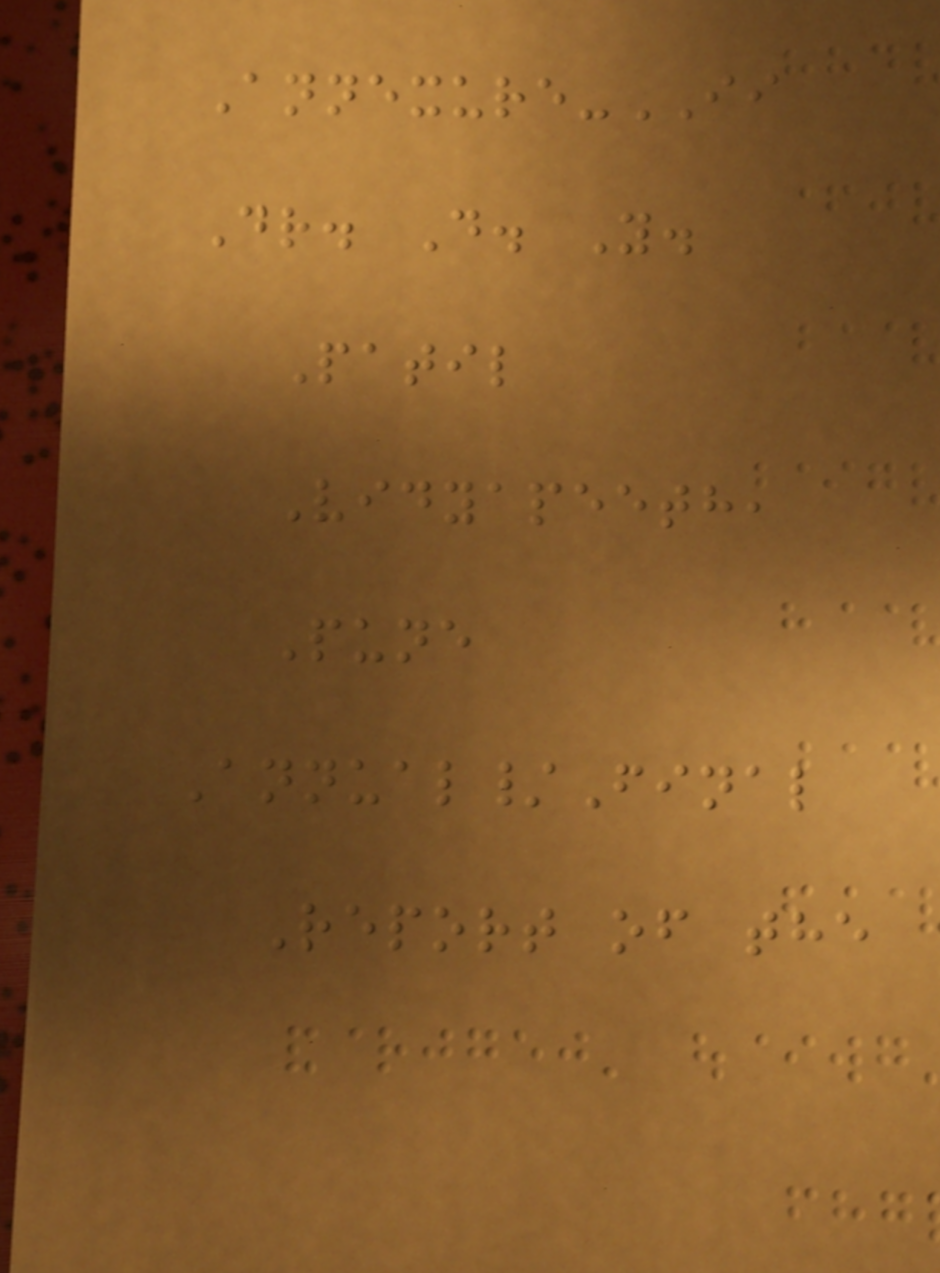Annexure-II
Dr. D. Y.
Patil
Vidyapeeth,
Pune
Annual/Final
Report of the
